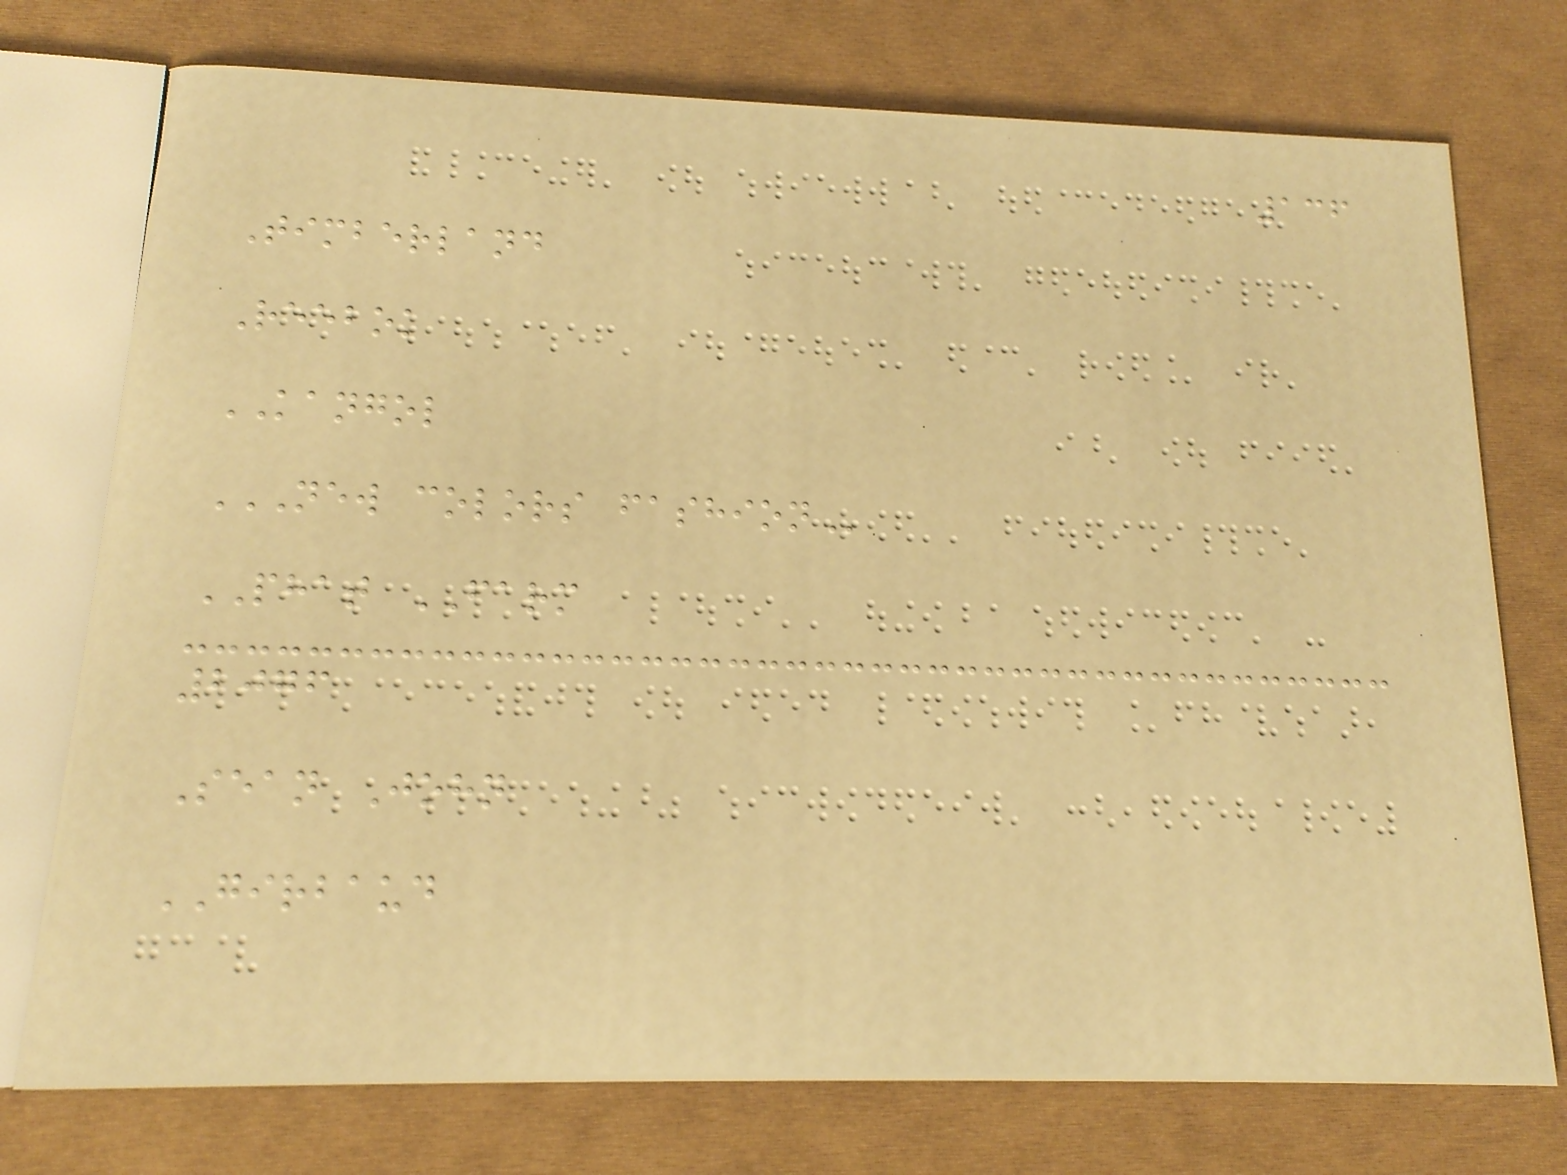136
Timberland
Reebok
KANGOL
NEW COLORS FASHION
PHAT FARM
2076
Sean John
GIRBAUD
